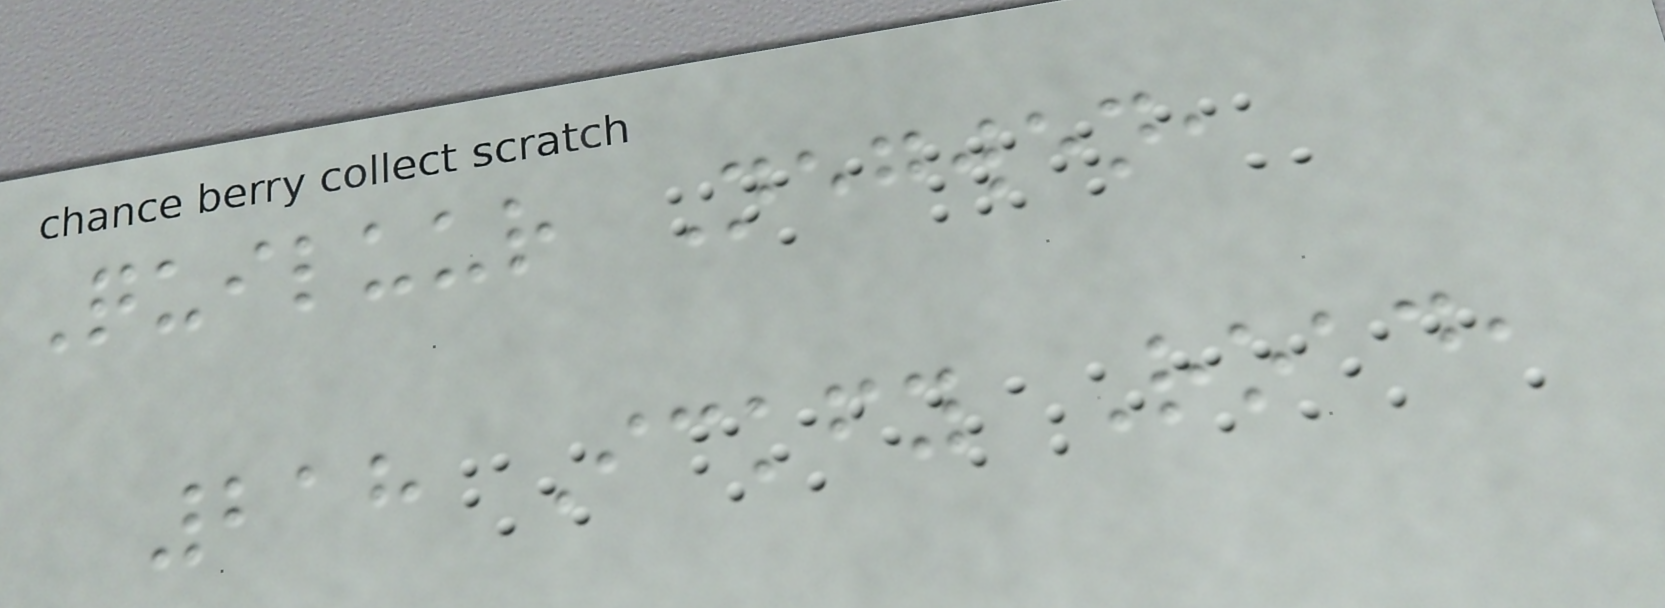Quiluur Negwen,
218 Ickfy Road,
